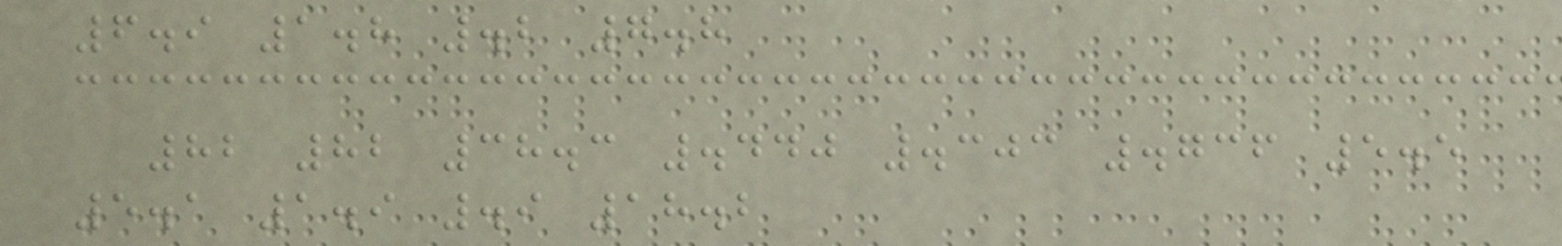6.9 1.8 .2 7.8
82 82 38.3 .440 .303 .736 5.5
5.1 1.9 .9 18.2
